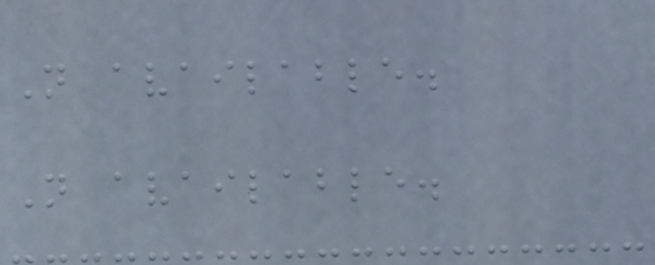Not available.
Not available.
